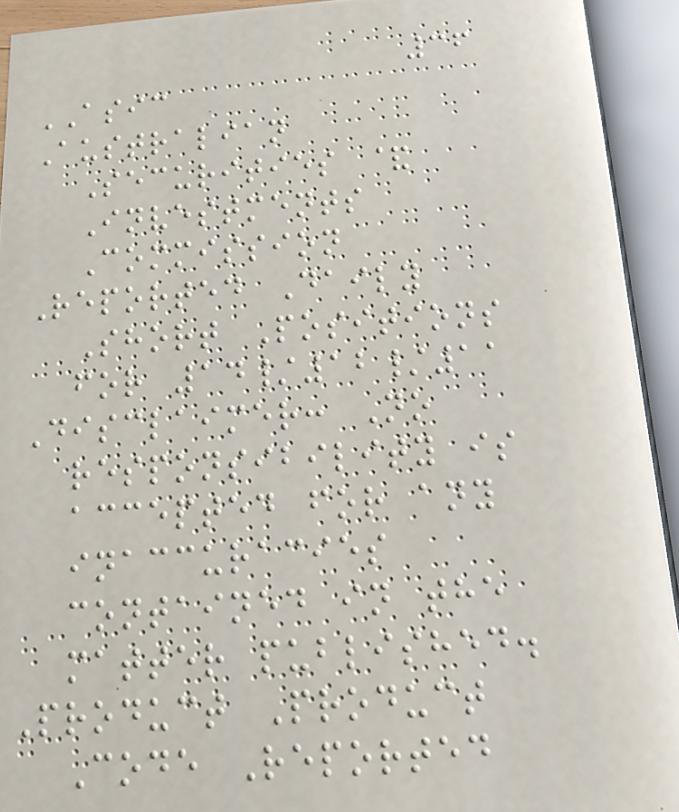36
ASIC
Australian
Securities &
Investments
Commission
Reported Daily
Short Positions
for 14/12/11
Disclaimer: No
responsibility is
accepted for any
inaccuracies
contained in the
matter published.
Product Product
Code Reported
